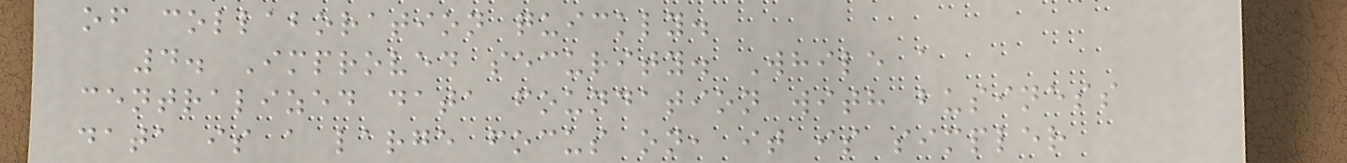of collaboration quickly.
4. Improved security. While a
centralized data foundation with business
data is a large focus on, it is simpler
